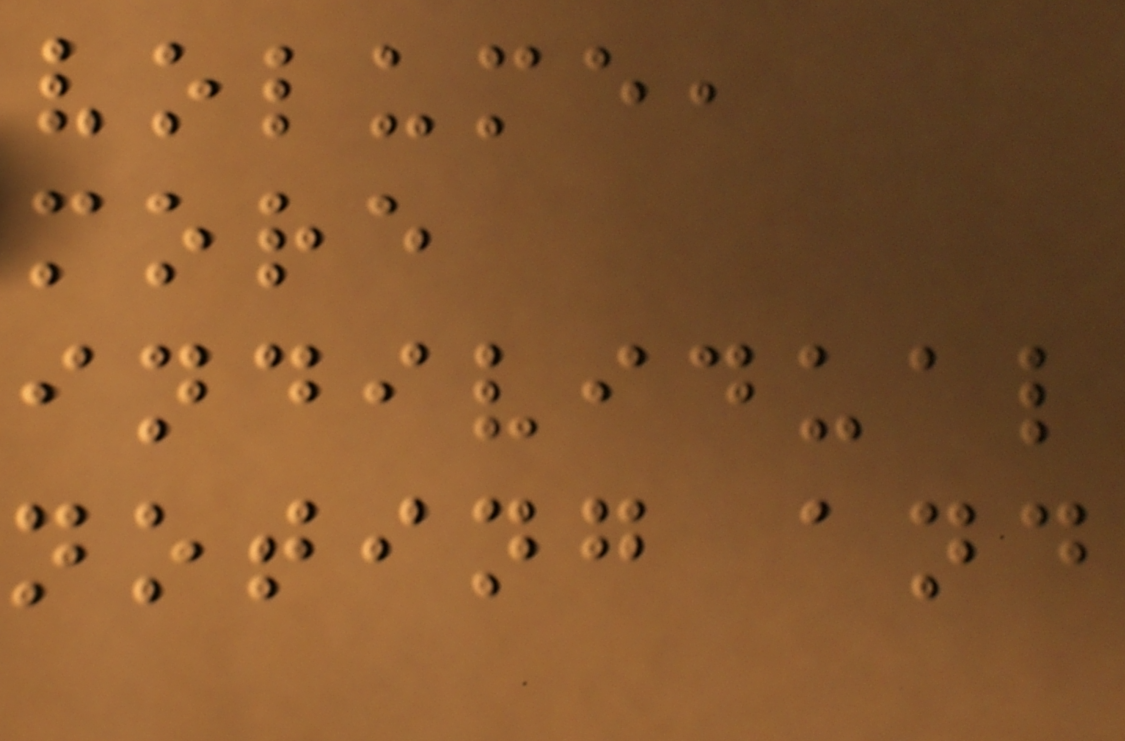volume,
more
individual
noting and
